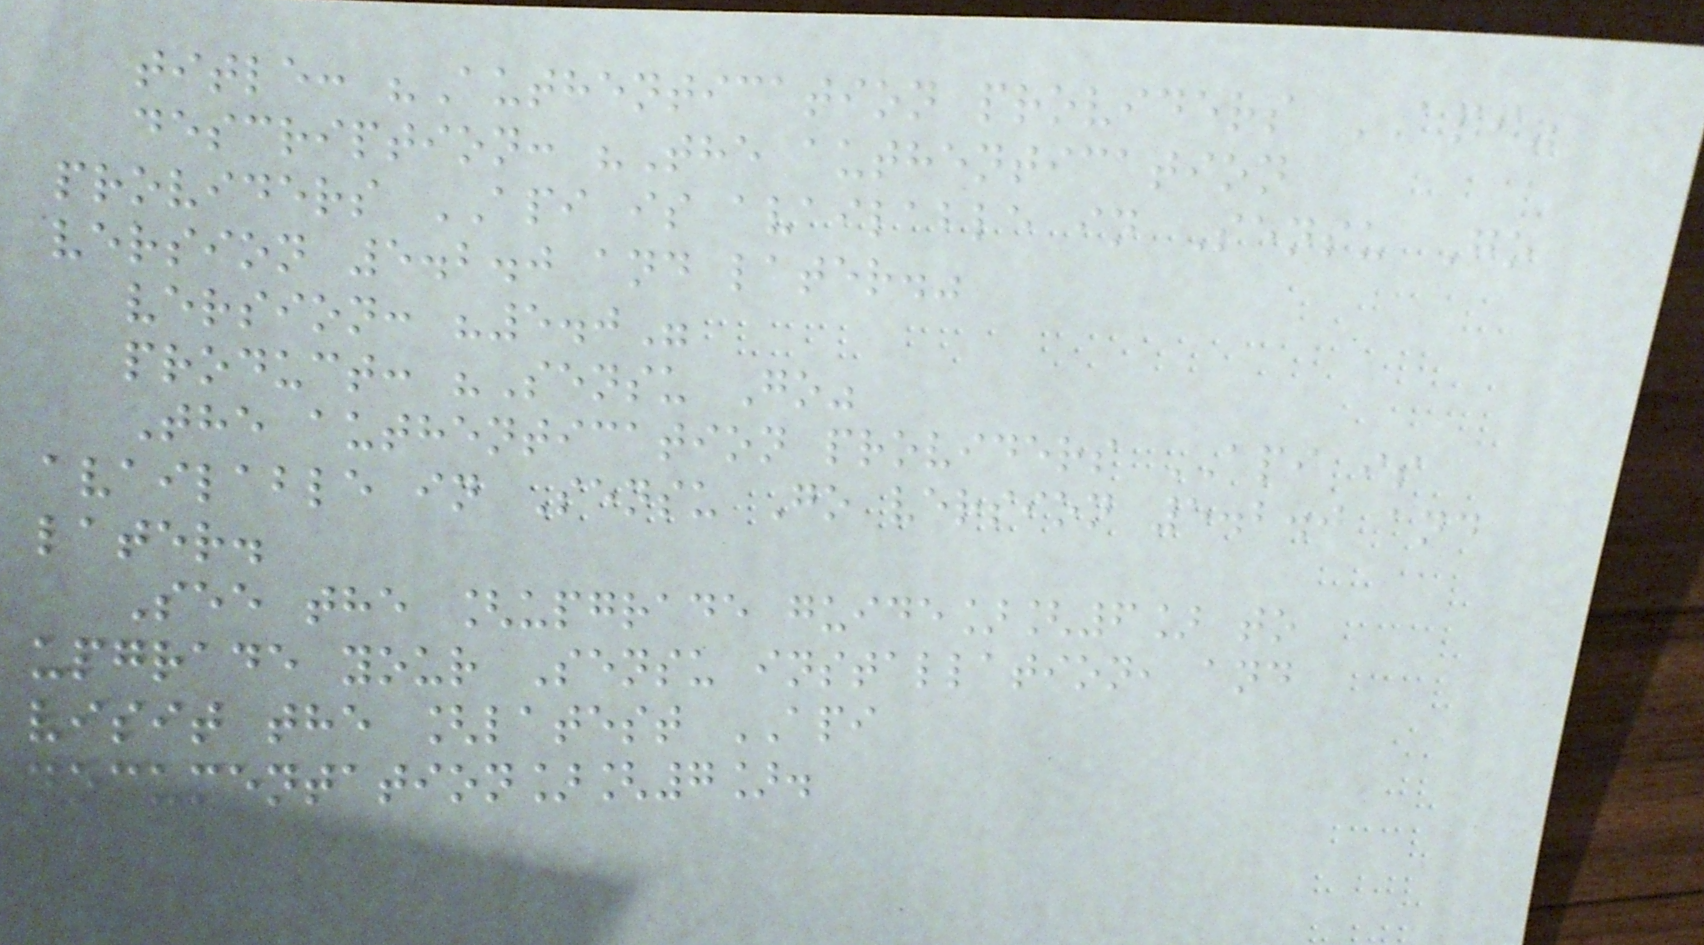title: "Authentication providers API"
description: "The authentication
providers API is available in Sensu Go
version 5.2.0 and later."
version: "5.0"
product: "Sensu Go"
The authentication providers API is
available in Sensu Go version 5.2.0 and
later.
See the [upgrade guide][6] to
upgrade your Sensu installation, and
visit the [latest API
documentation][7].
